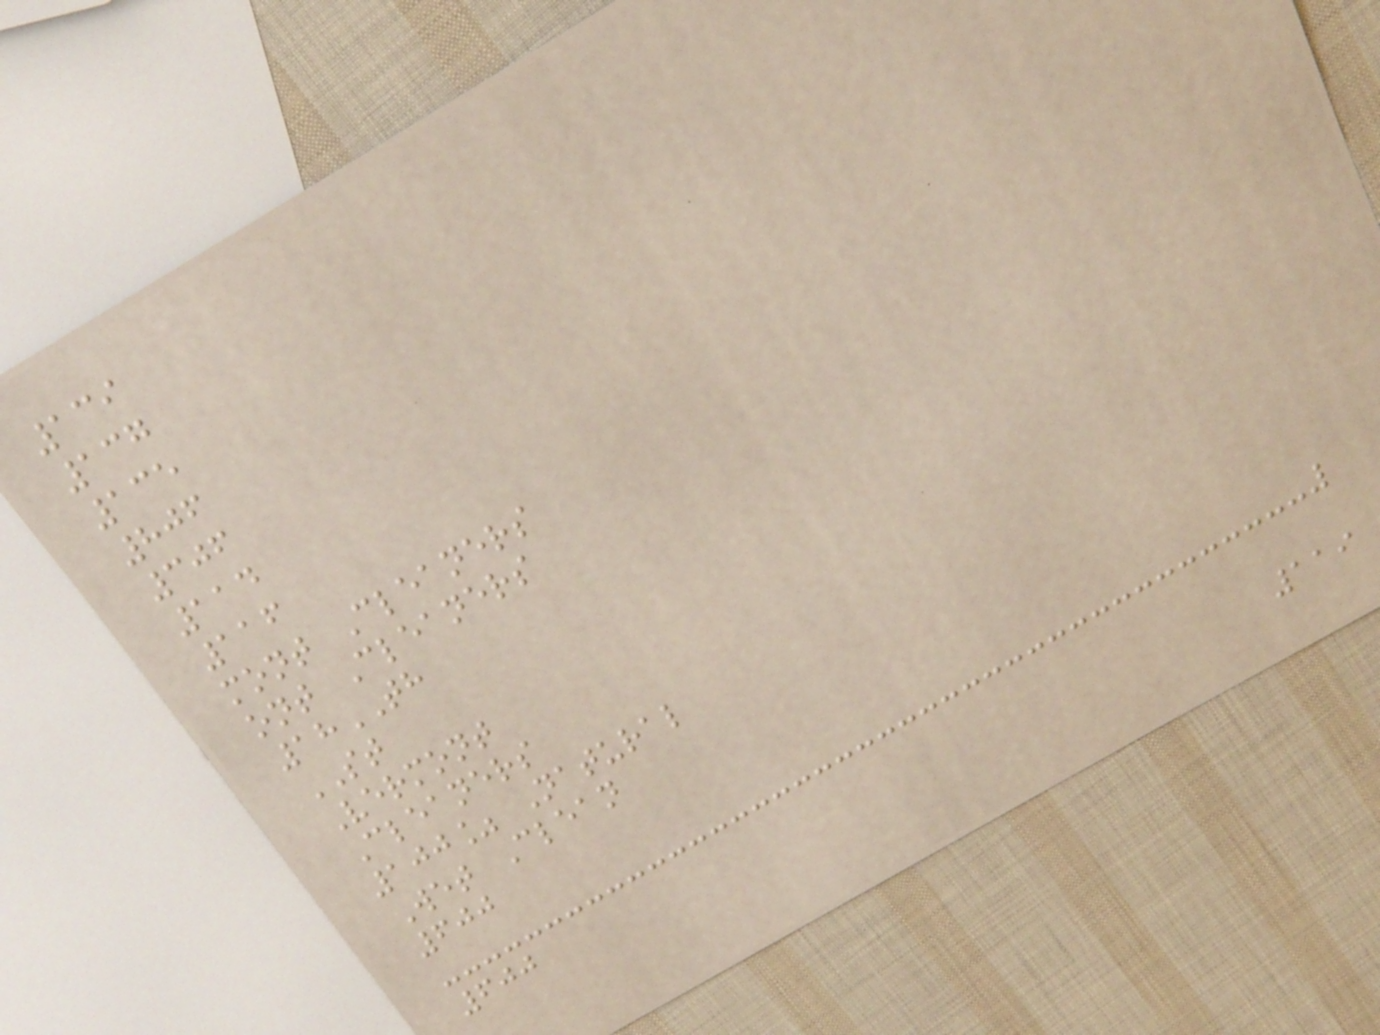139
137
135
806
306
114
116
mont Cleaners
ont Cleaners
18TH
ST
Vermont
Cleaners
100% Natural
Wet Clean
600
600
119
